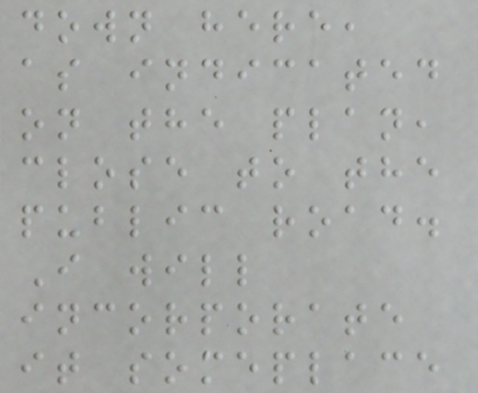down here,
as indicated
on the plan,
close to the
public road.
I will
incorporate
it someplace
